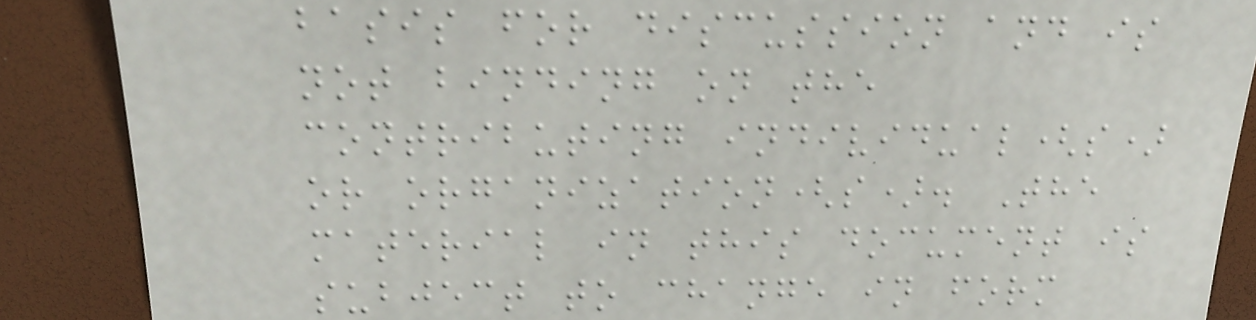basis for discussion and is
not binding on the
contributing individual(s)
or organization(s). The
material in this document is
subject to change in form
